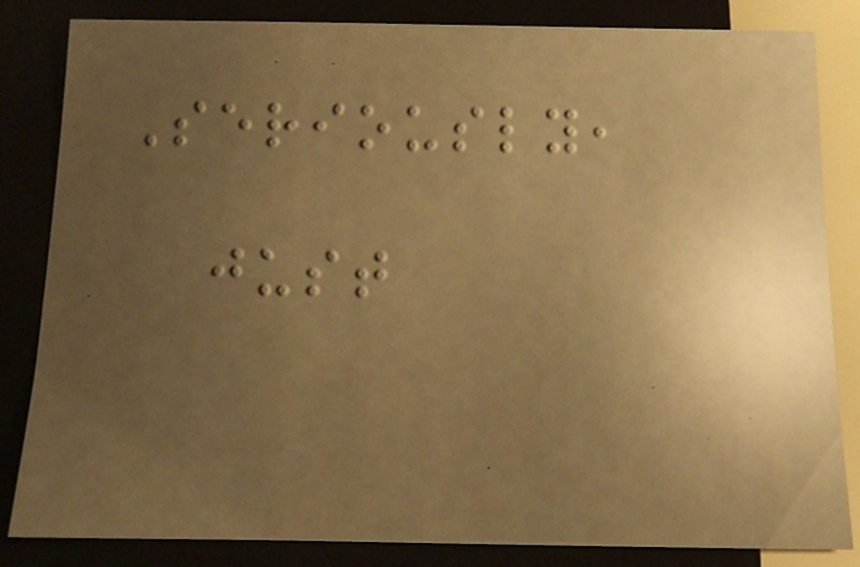Seriously,
just
